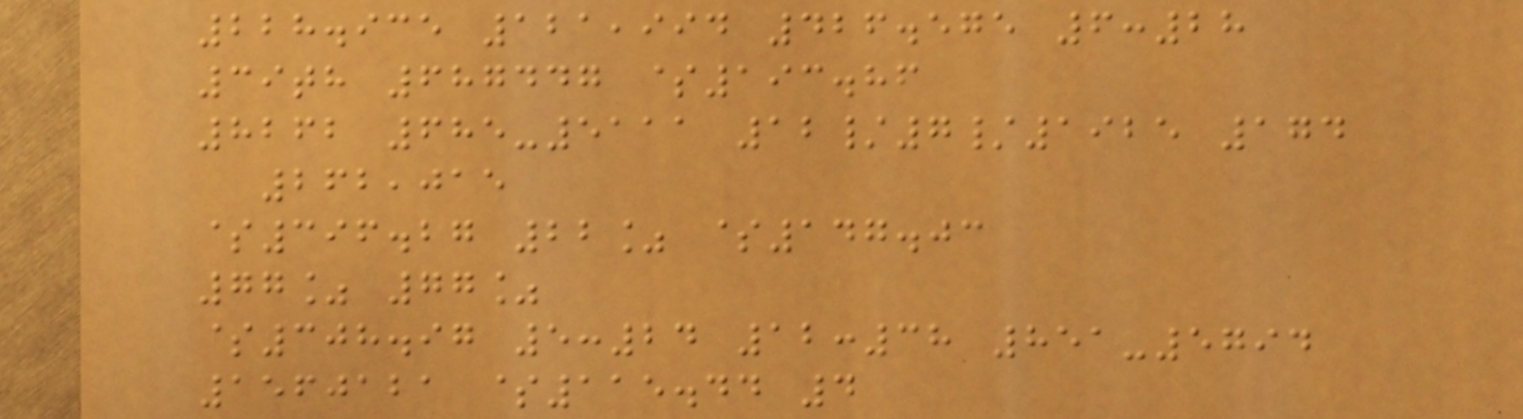228.935 121,994 426.575 6:28
39th 687447 $193.86
8262 685-5111 12/7/1925 174
262,015
$396.27 22% $147.03
77% 77%
$308.97 5:24 12:38 851-5794
1560121 $115.44 4
